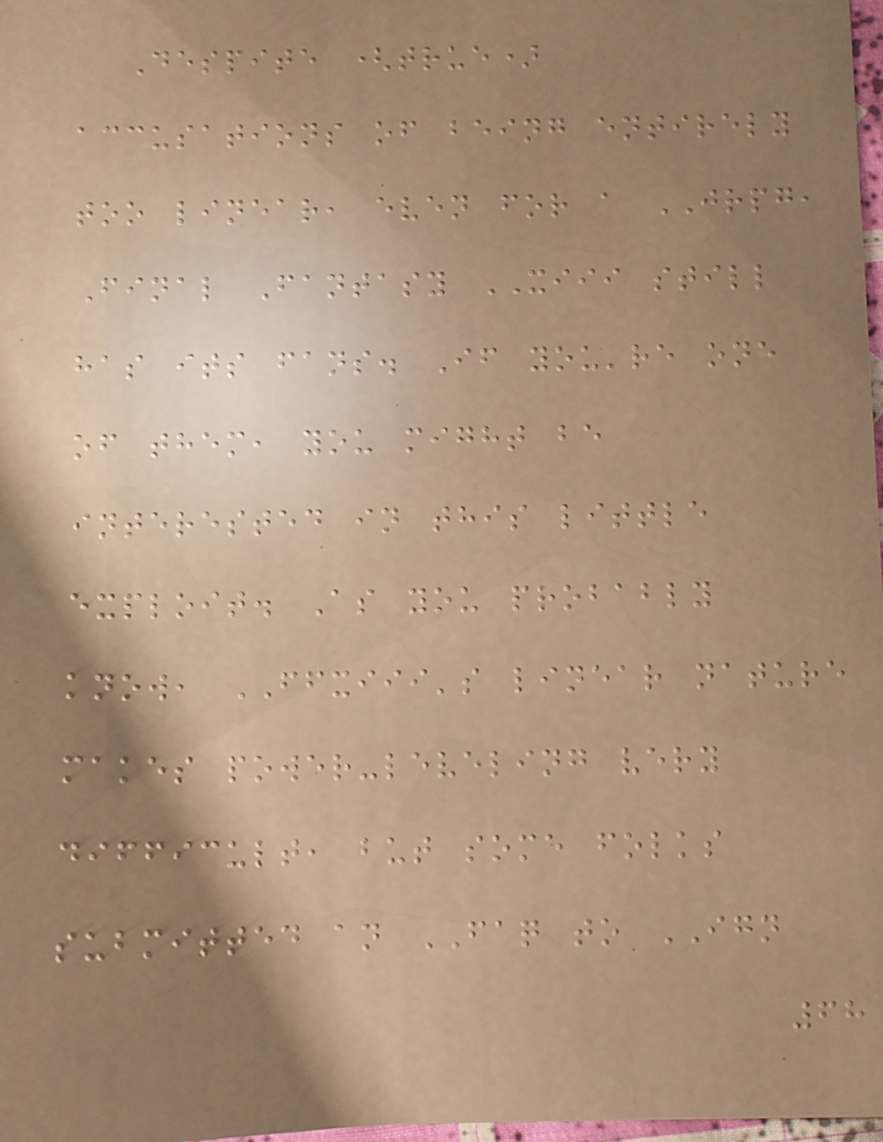Despite (true)
accusations of being entirely
too linear, even for a JRPG,
Final Fantasy XIII still
has its fans. If you're one
of them, you might be
interested in this little
exploit. As you probably
know, FFXIII's linear nature
makes power-leveling very
difficult, but some folks
submitted an FAQ to IGN
68
